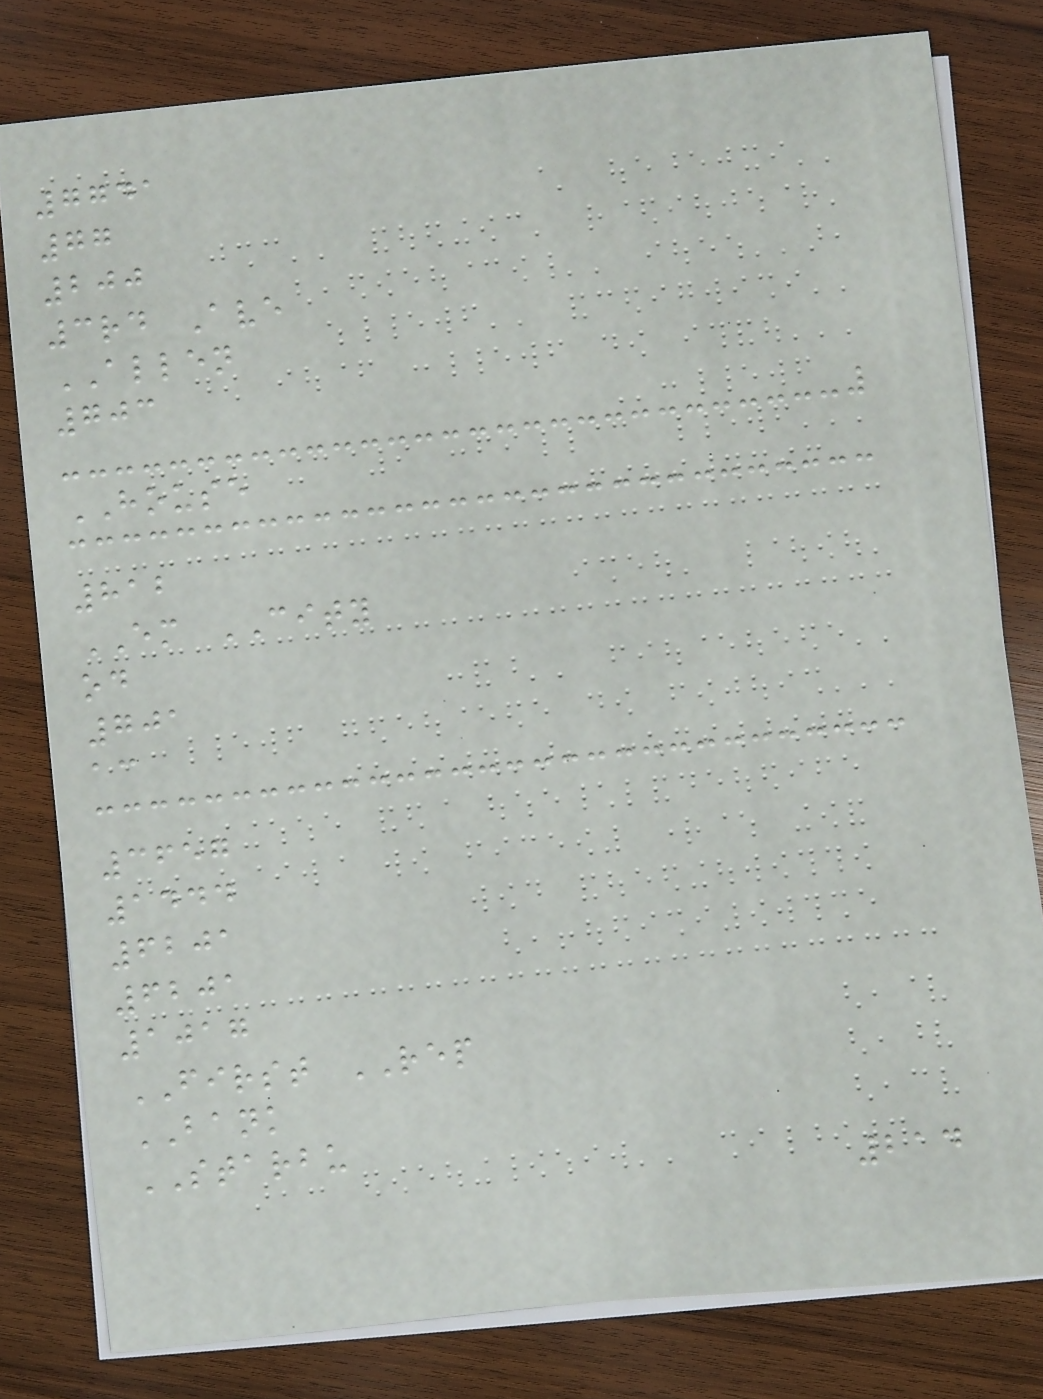7741
77
200
3rd Ave
ALLEN
703
HOUSE
812
EM CITY
od
701
ac
3657
1444
6201
6201
1017
FIRST REP
BANK
STARBU
214
